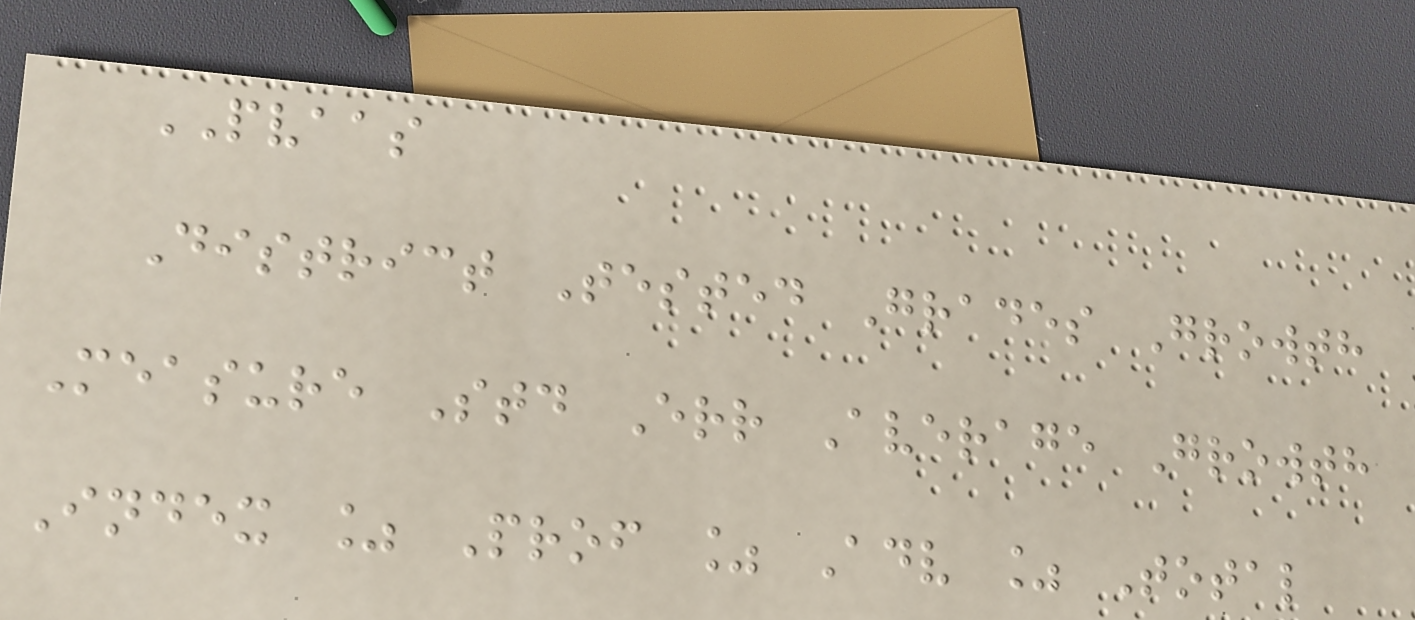PVAAS
District Tested Grades Growth
Measure Std Err Average Growth
Index % Prof % Adv % Total
